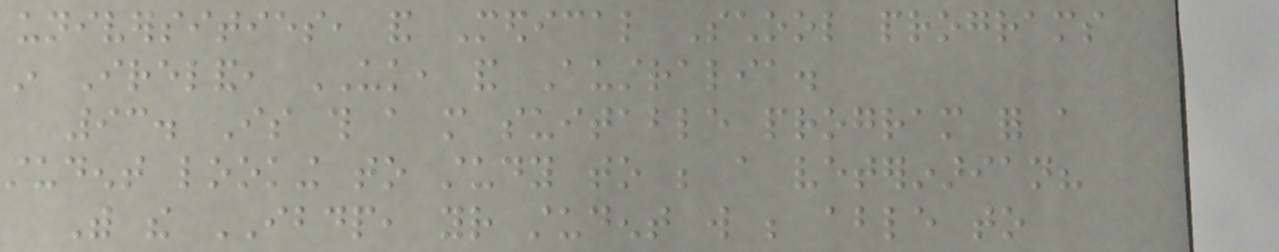universities, and Medical School programs
in Ireland, UK, and Australia.
93. Is this a more suitable program for a
student looking to study to be a veterinarian?
With the IBDP, your student will be able to
